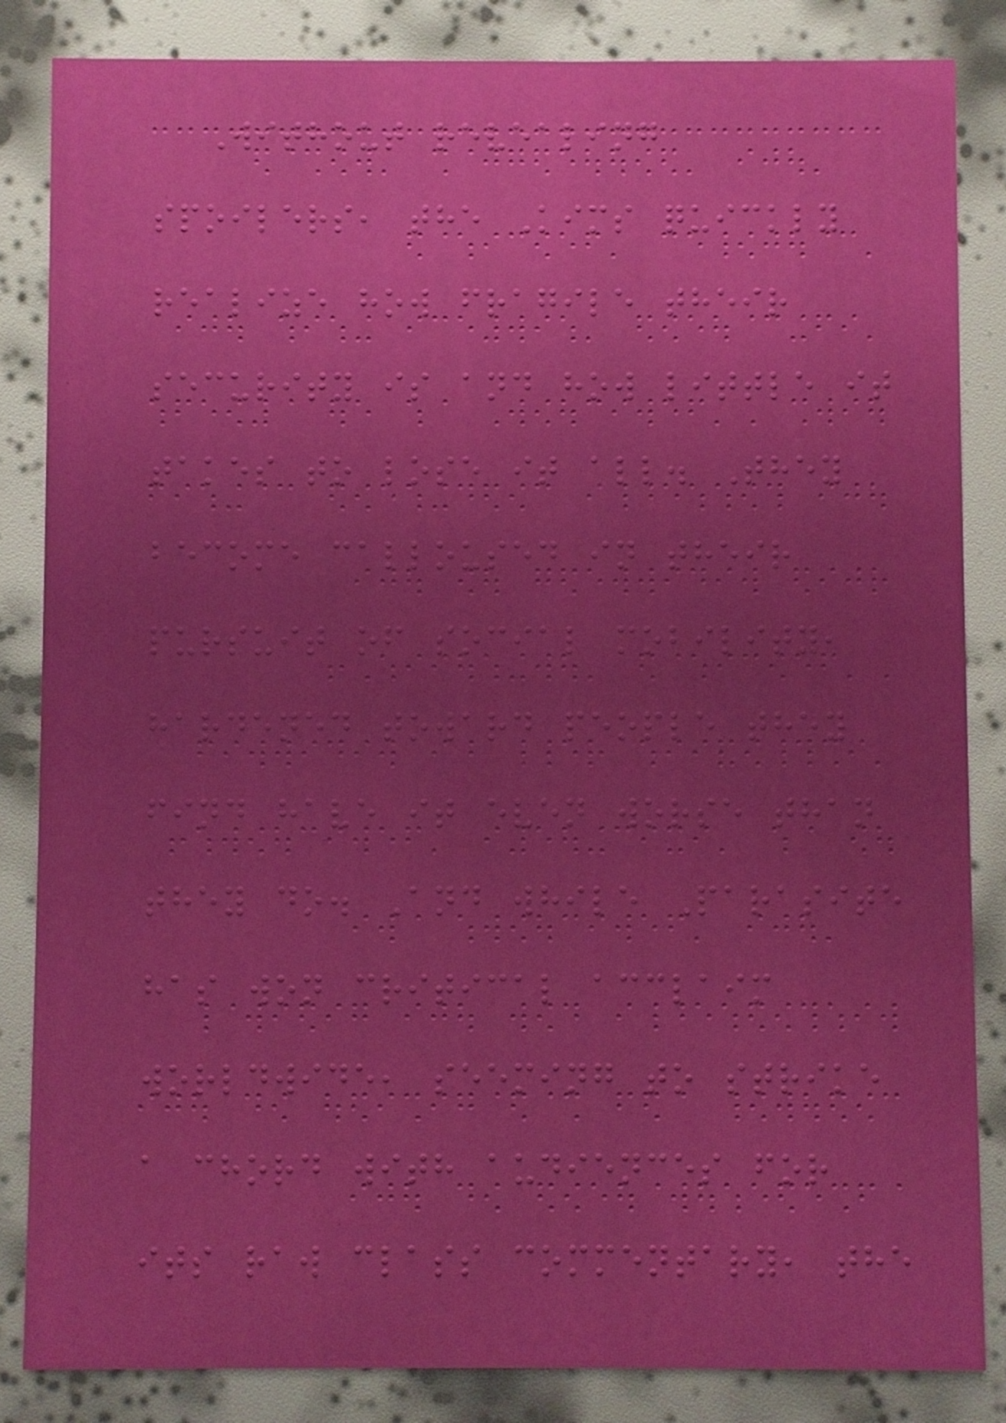Without revealing
spoilers, the Kims quickly
realize how fragile their
security is and how little it
takes to lose it all. They
become calloused in their
pursuit of social mobility,
hardened toward people they
find have it even worse than
they do. And while Parasite
has won critical acclaim
worldwide, seeming to strike
a chord with audiences for
its raw class commentary, the
